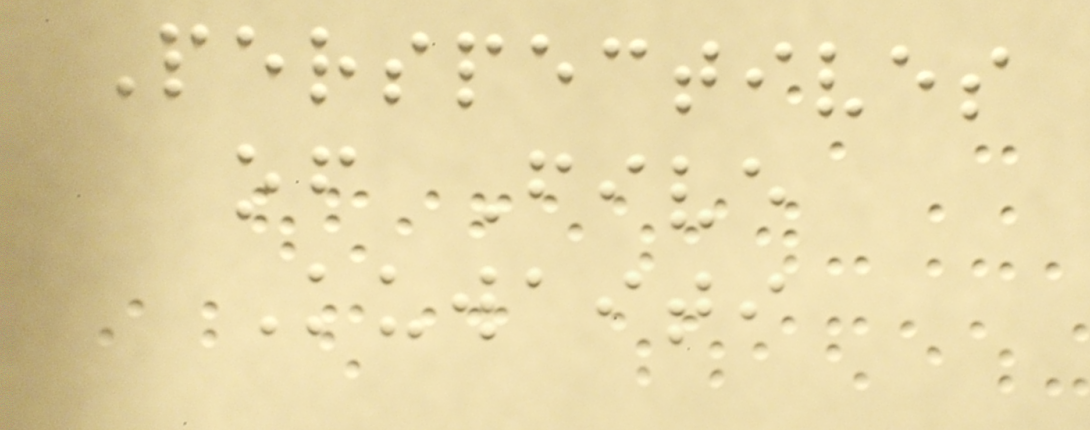Perspectives
of Five
Kuwaiti
